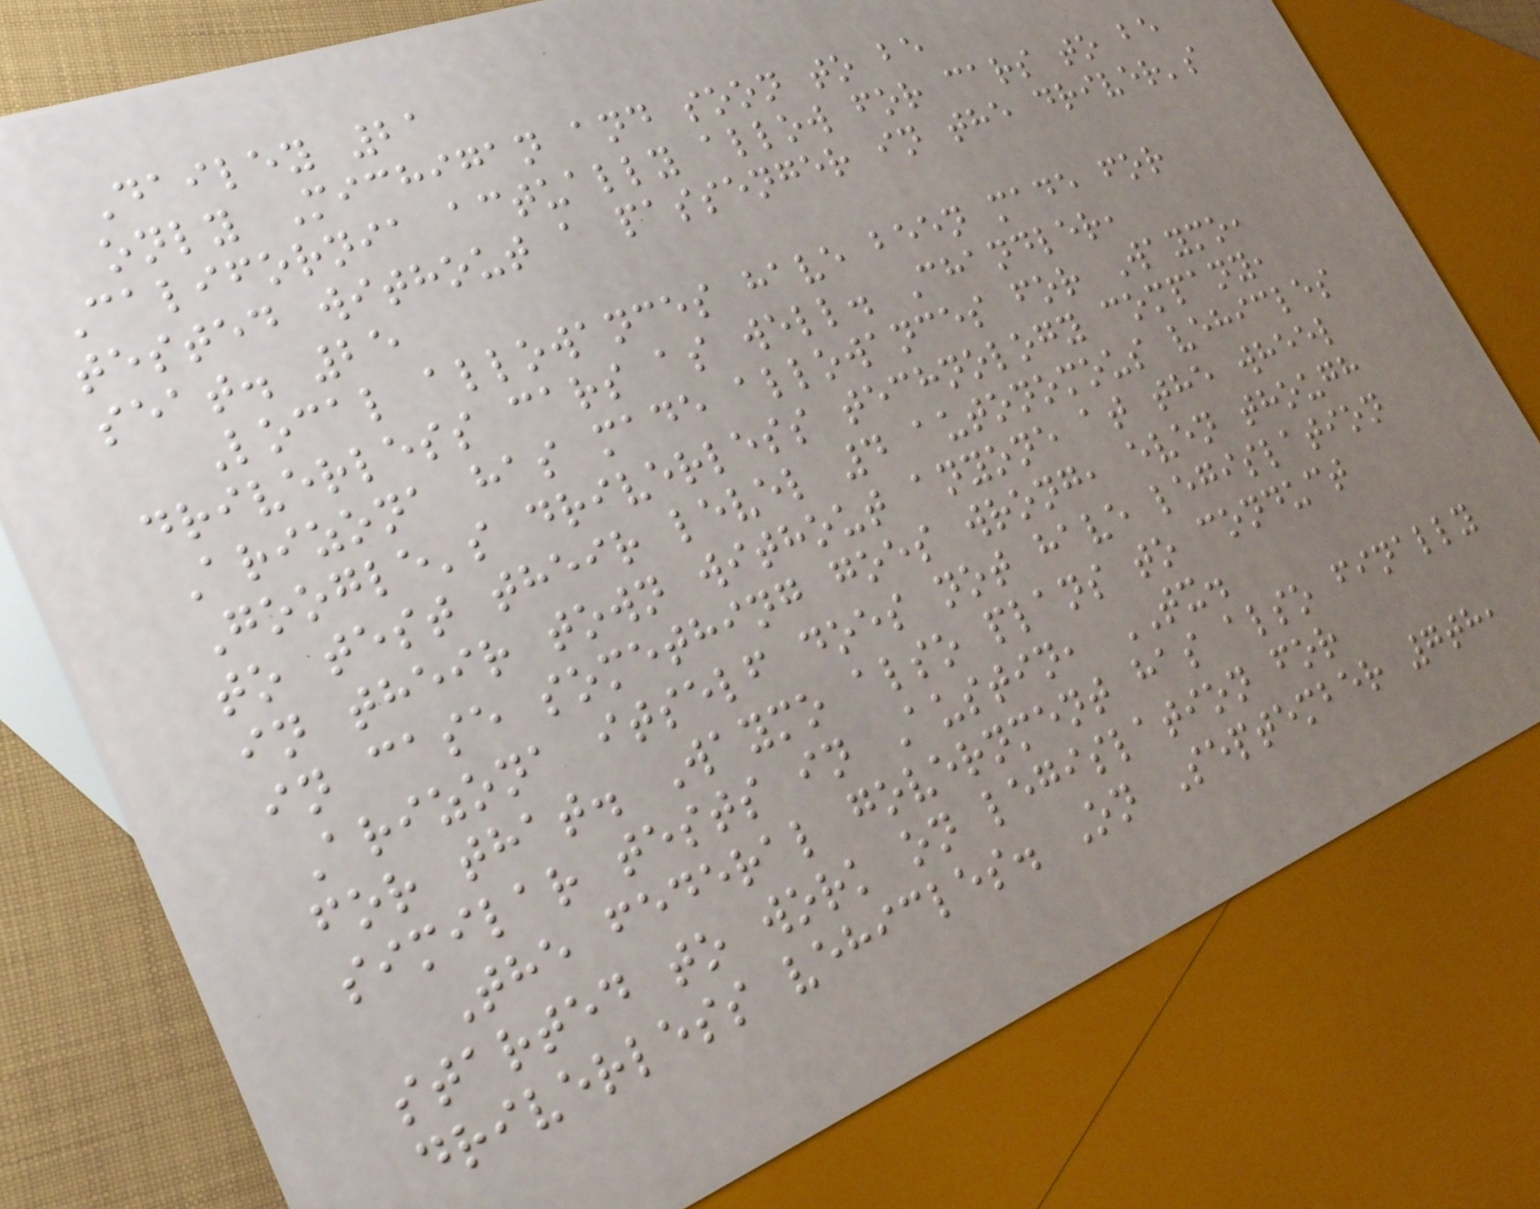Dailey 21
only Michigan and soon to be
California actually allow for cars to be
tested without a passenger in the driver's
seat. 25
Local allowances have been made for
driverless cars as well. Chandler,
Arizona has made allowances for Waymo,
Google's driverless technology company,
to test their level 4 autonomous vehicles
in their town without anyone at the wheel
in case something goes wrong, even though
Arizona itself does not have legislation
for that. Waymo also plans to conduct
similar tests in Austin, TX.
The federal government has also finally
started to work on legislation for
driverless vehicles. On September 7th,
